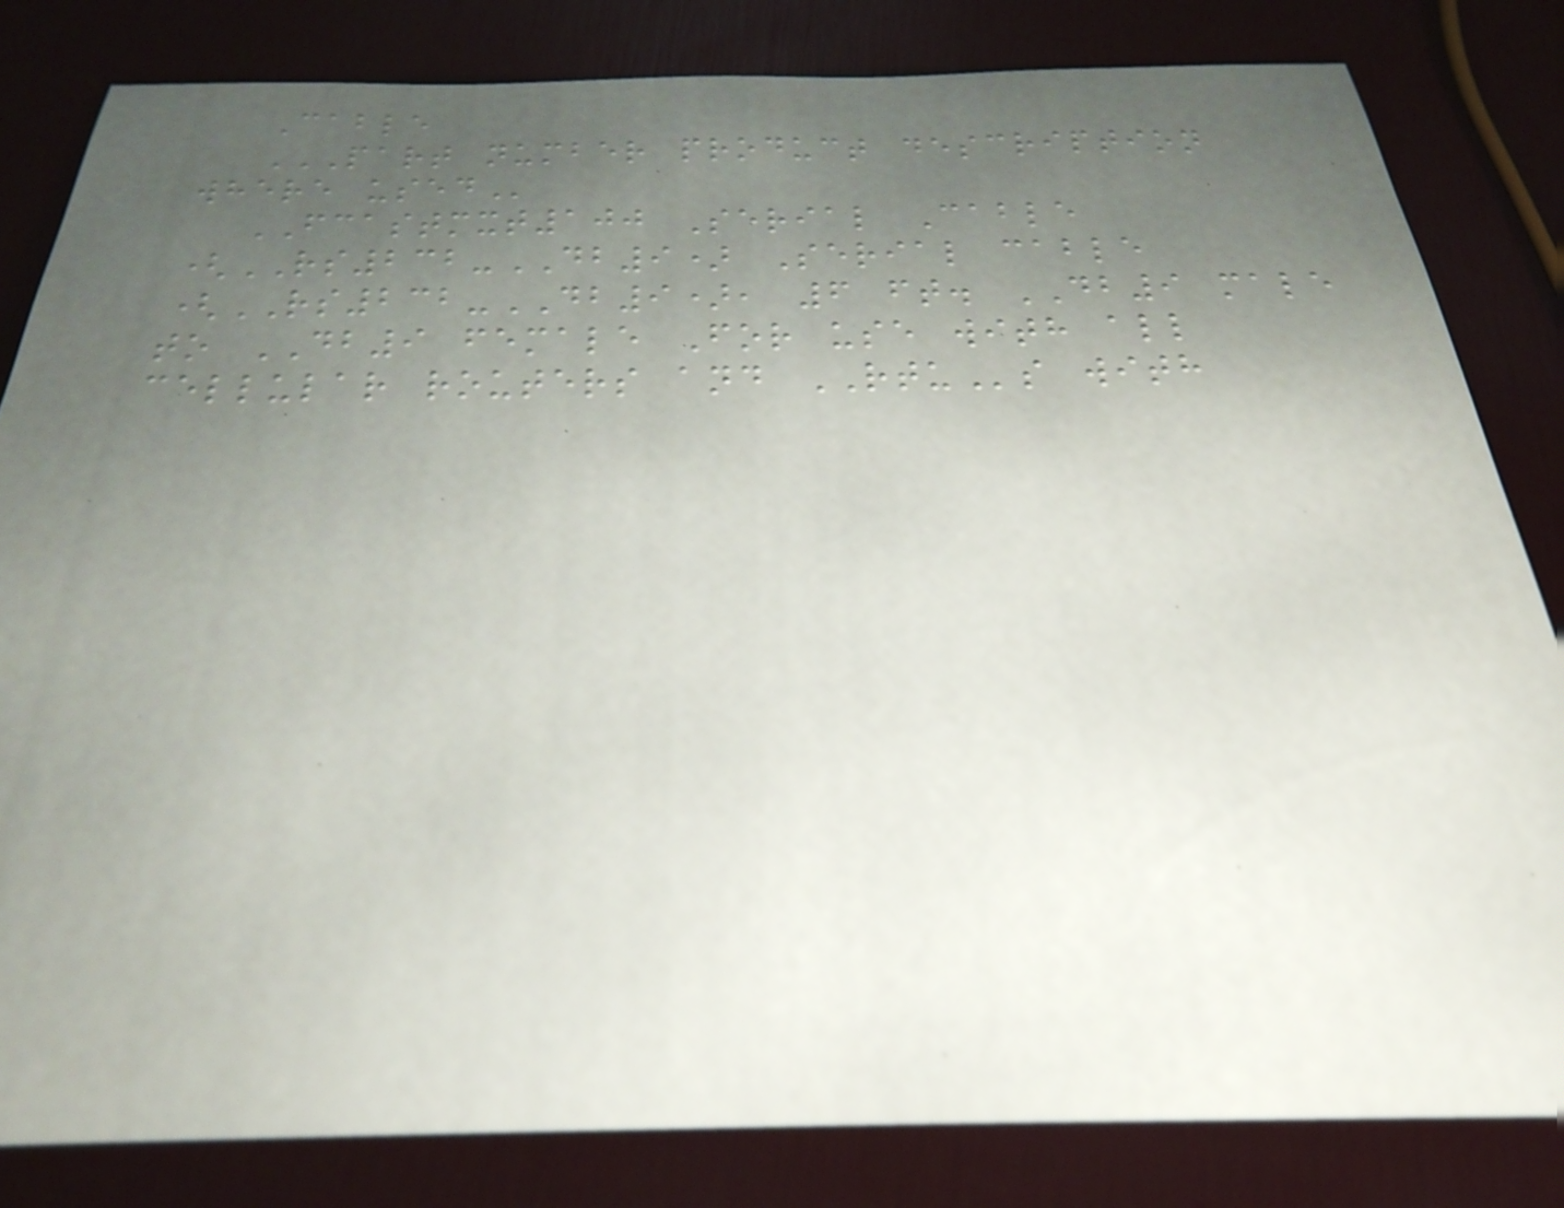Cable
PART NUMBER PRODUCT DESCRIPTION
WHERE USED
FCASTMXT100 Serial Cable
(RS232-DB9) Serial cable
(RS232-DB9), 6 ft. DB9 male
to DB9 female For use with all
cellular routers and RTUs with
